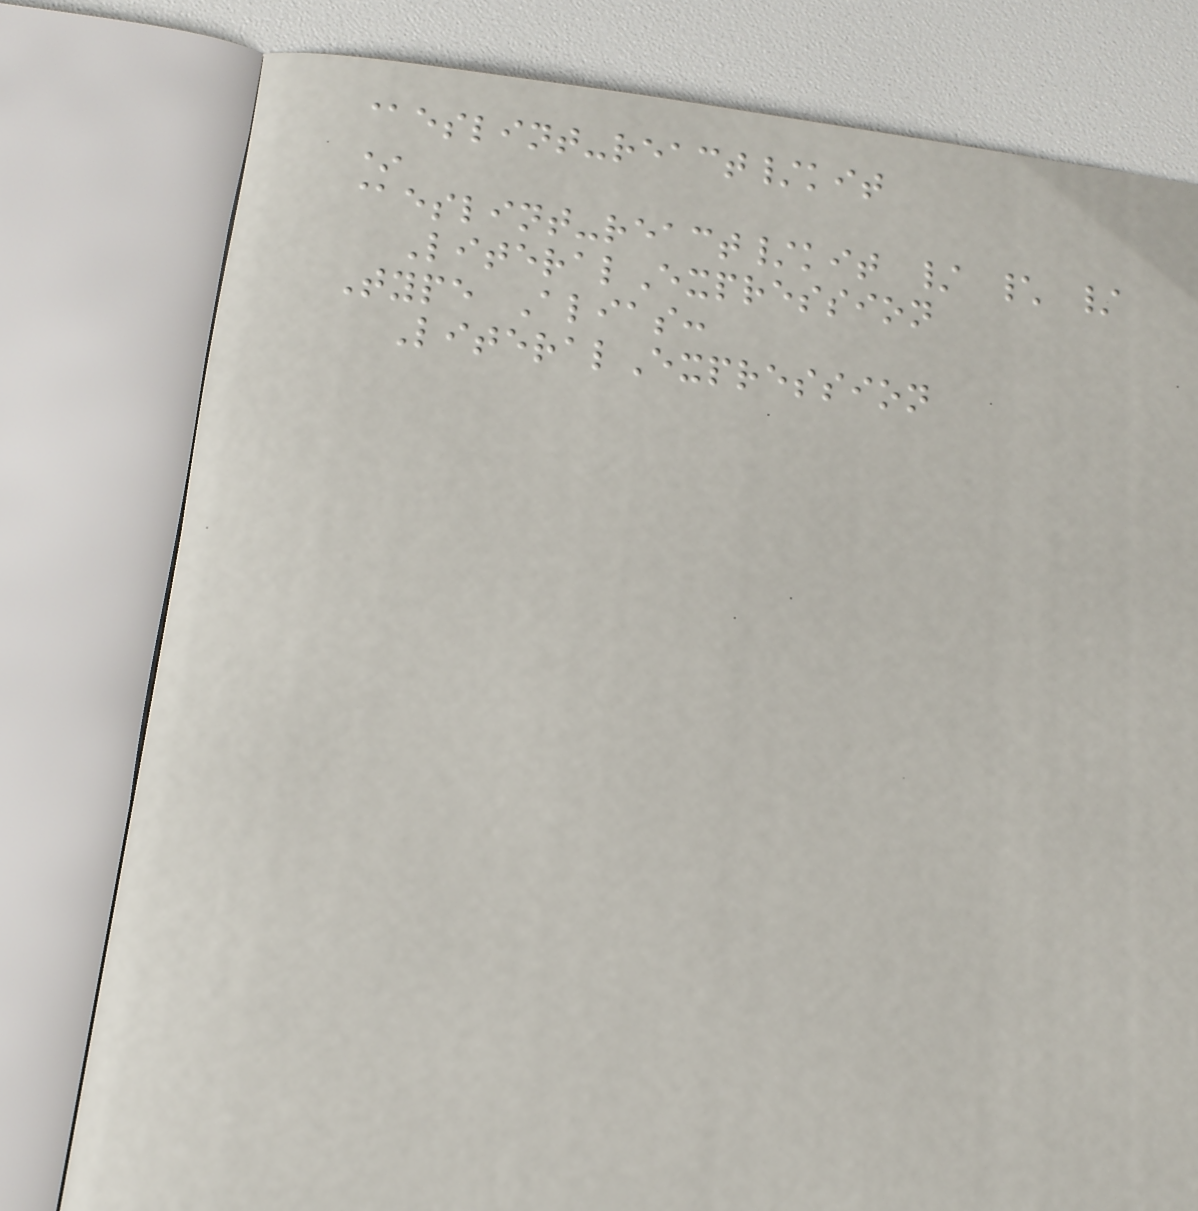@eslint-react/kit
*
@eslint-react/kit / \ /
LiteralExpression
Type Alias:
LiteralExpression
